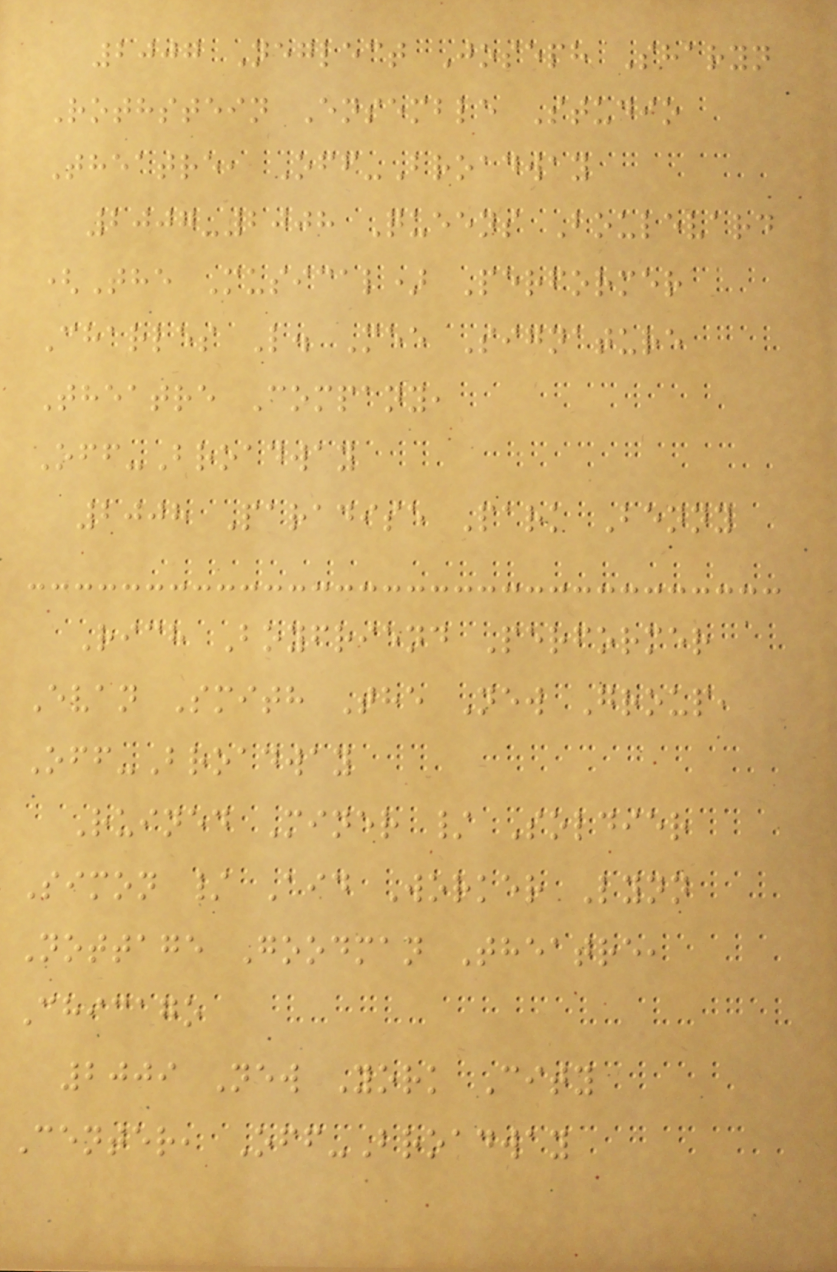2007 Neglect Joseph Sharyn
Rothstein Ensemble Studio
Theatre, Off-Broadway
2007-2008 Queens Boulevard
(The Musical) Performer
Charles L. Mee Signature
Theatre Company,
Off-Broadway
2008 Paradise Park Benny
Rich Boyfriend Performer
Evan Smith The New Group,
Off-Broadway
Ruined Miner / Soldier
Simon / Aid Worker Lynn
Nottage Goodman Theatre,
Chicago
2009 New York City
Center, Off-Broadway
